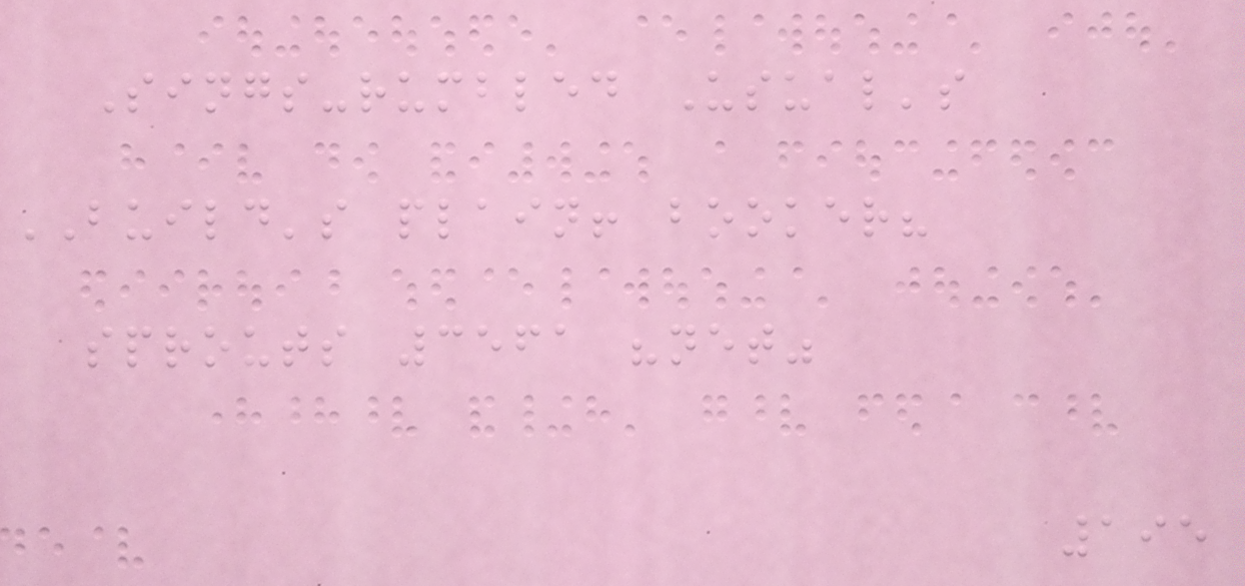Sings-rumbled Usual's
BUILD's plain! booker?
sprouts 3561 "net"
195
